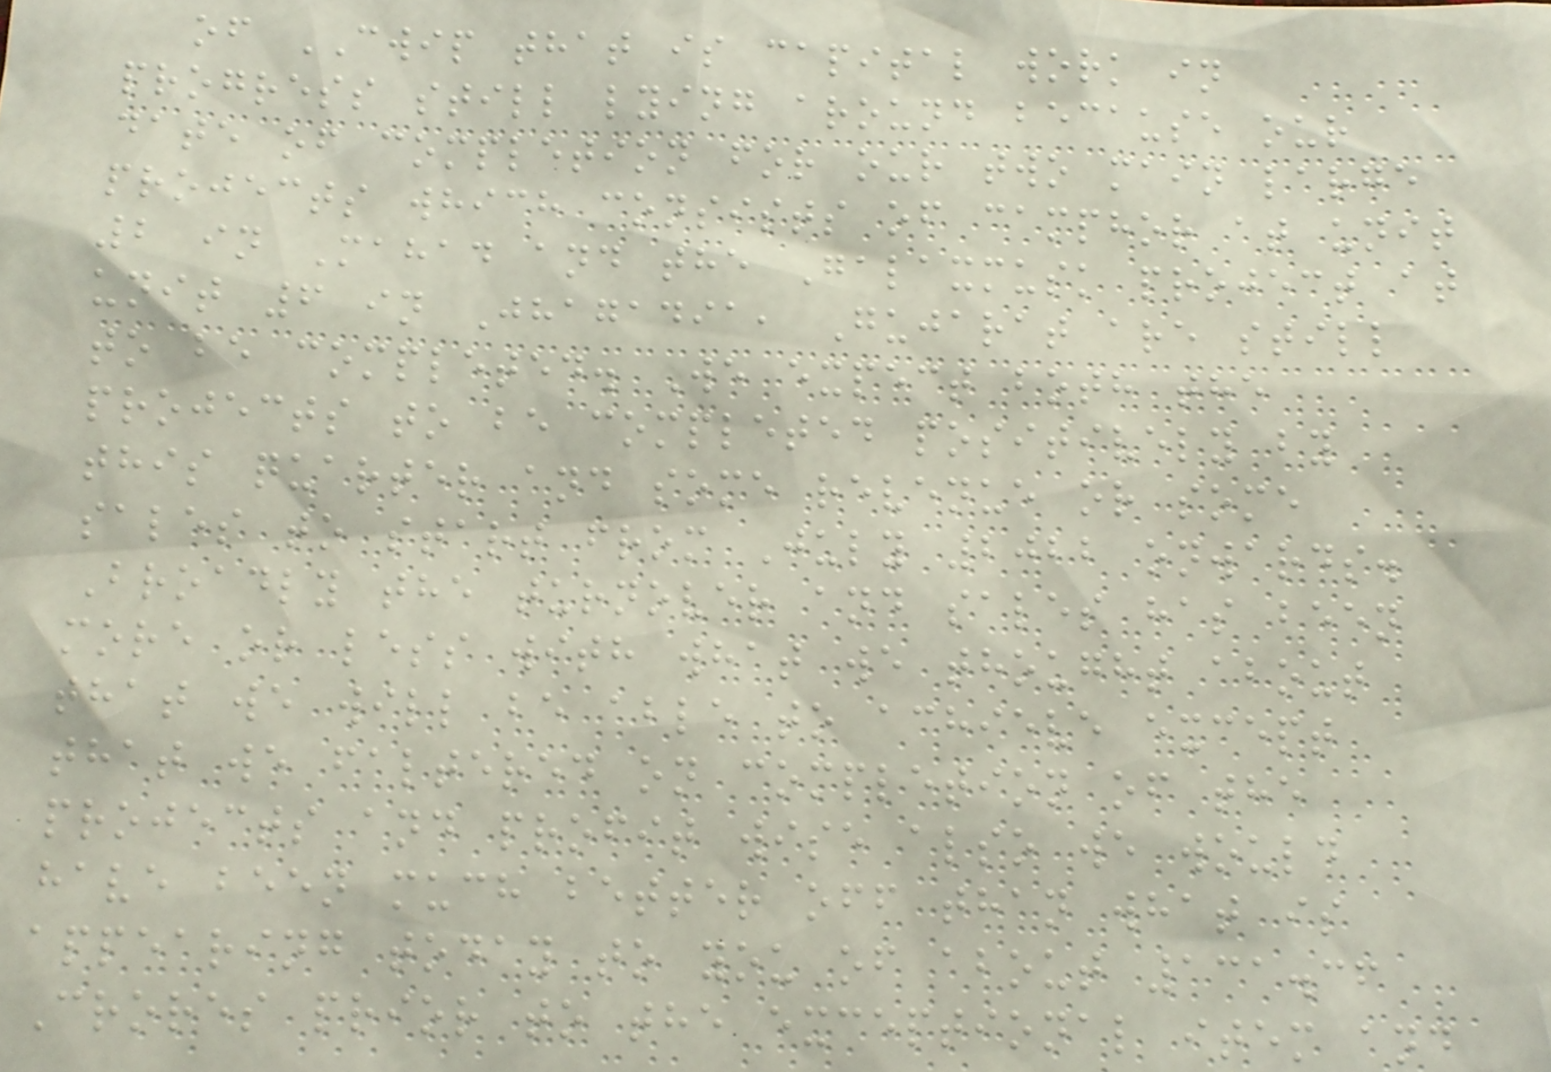of CWIP that is capital work in
progress still lying around because our
date of completion for our two main large
projects which consists of camphor at unit
2 in Mahad and the Galaxmusk project at
unit 6 in Jhagadia, Gujarat are still
to be completed. We expect both the
projects to be completed positively by
this quarter and some revenue or some
sales to start from July 2022 onwards.
Broadly the turnover and sales has been
more or less with what we thought about
that we will be able to achieve except
that we faltered on completion of the
projects and profit wise also we would
have been much better off than what is
appearing today to you of about 131.36
Crores prior to the exceptional item and
